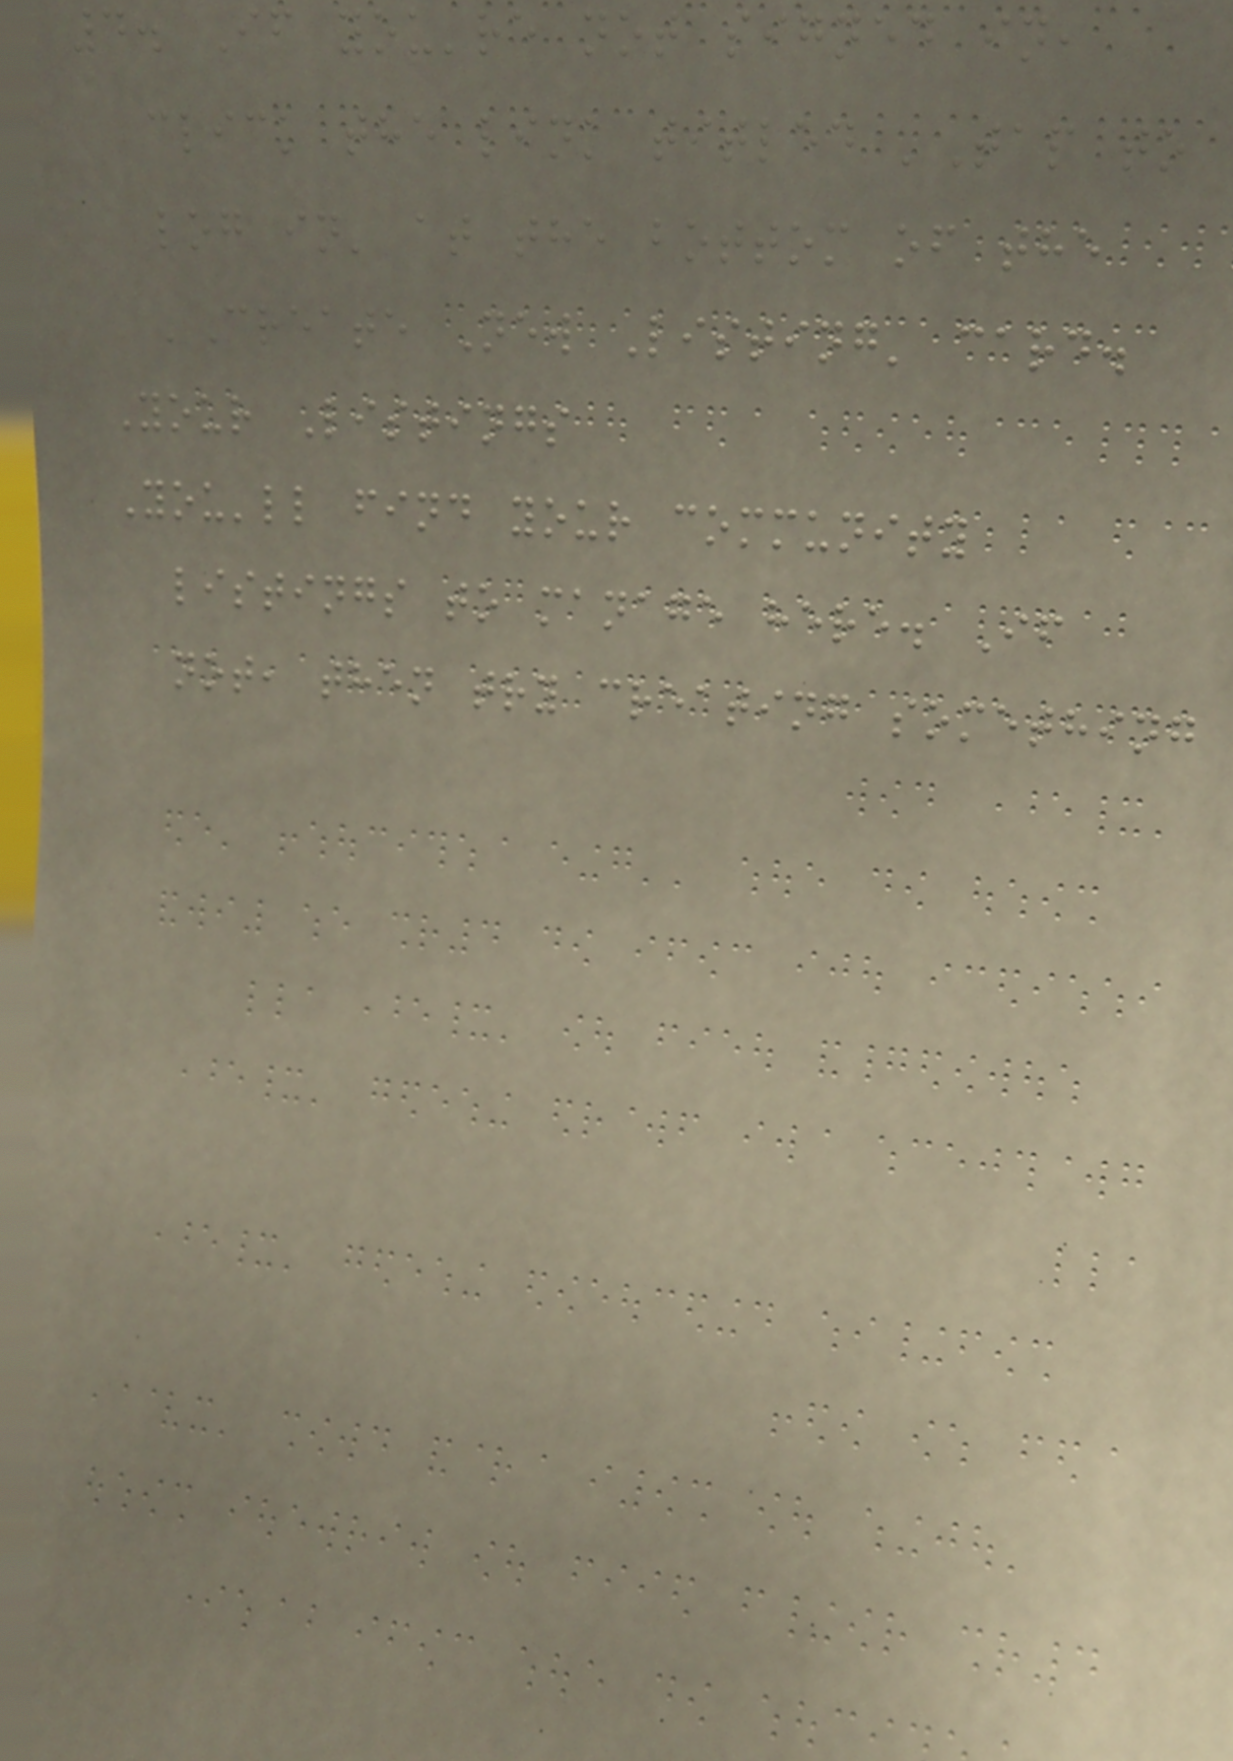4. If you're not signed in,
click the link titled 'Tap to
log in' at the bottom of the
'Create New Listing' card.
Your Listings
You'll find your community
listings to manage here. If
not, then try creating something
